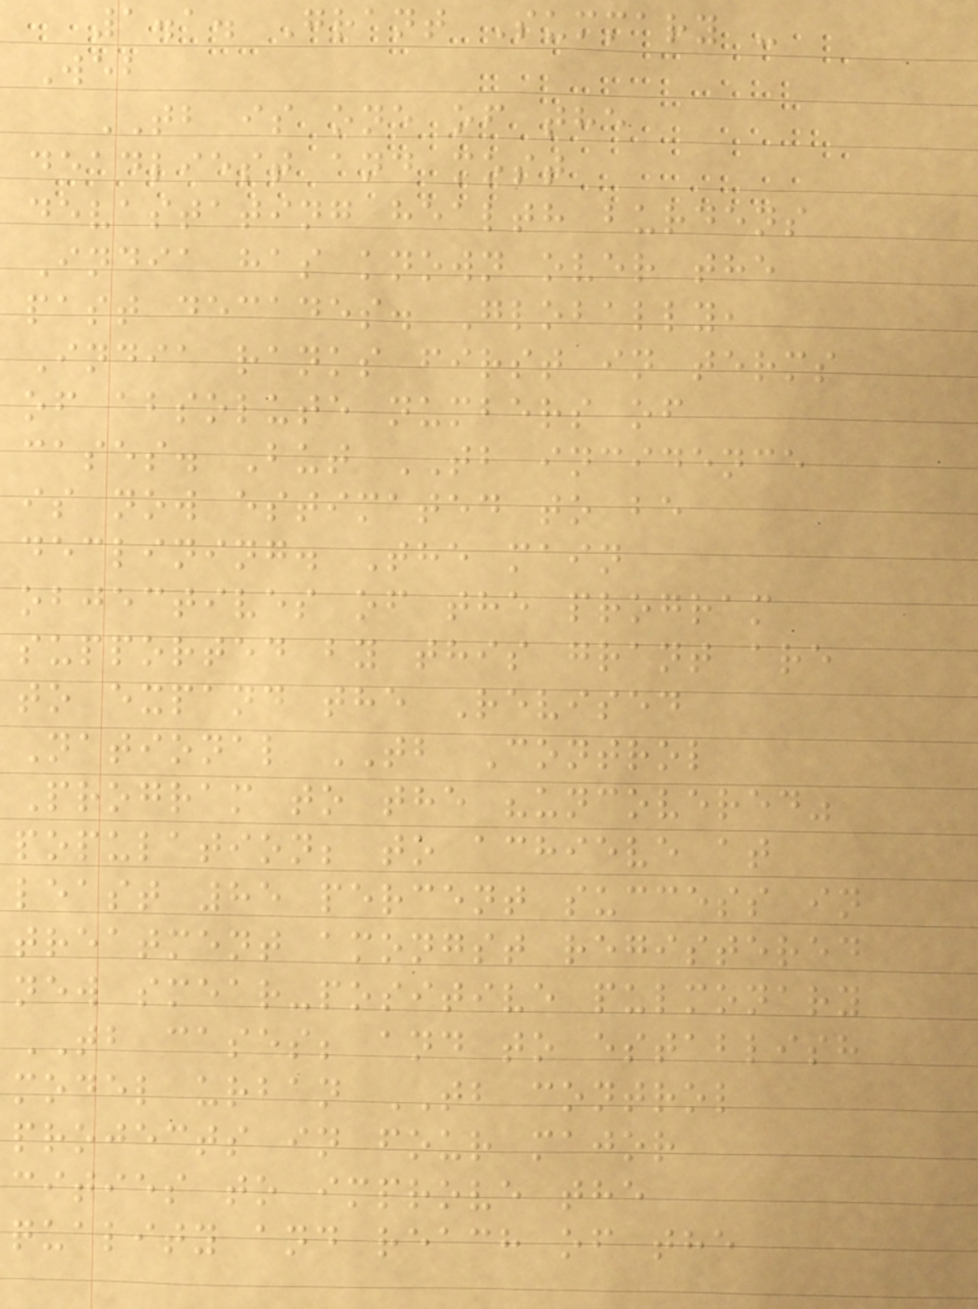1.1. Grant Summary -
Web
TB is one of the
deadliest and most
devastating health burdens
India has known over the
past decades. Globally,
India ranks first in terms
of absolute numbers of
cases. But TB incidence
is now estimated to be
declining. The main
objectives of the program
supported by this grant are
to expand the Revised
National TB Control
Program to the "uncovered"
population; to achieve at
least 85 percent success in
treatment amongst registered
new smear-positive pulmonary
TB cases; and to establish
model urban TB control
projects in four major
cities to improve the
quality and reach of the
